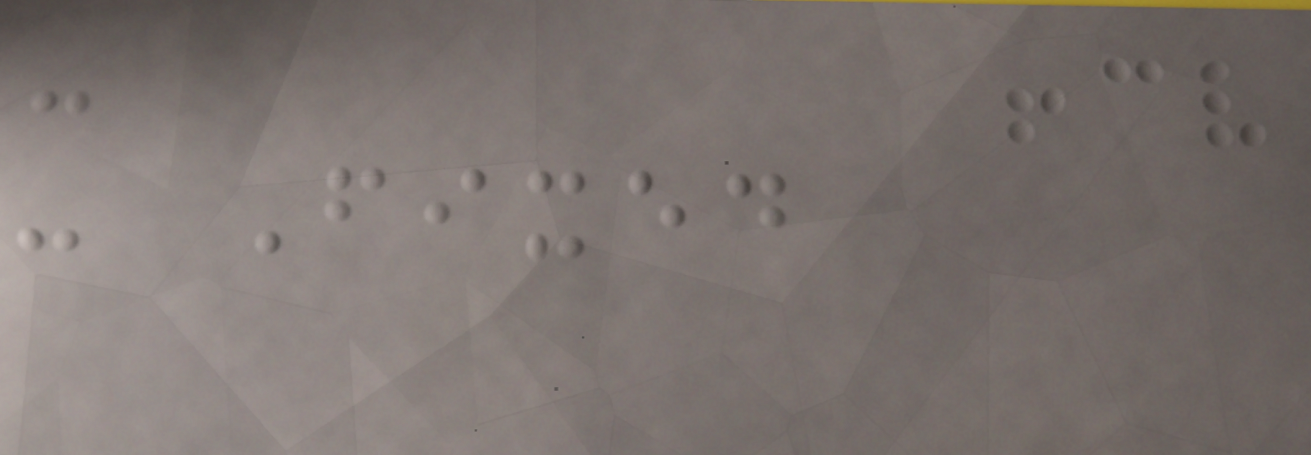-
- Fixed
